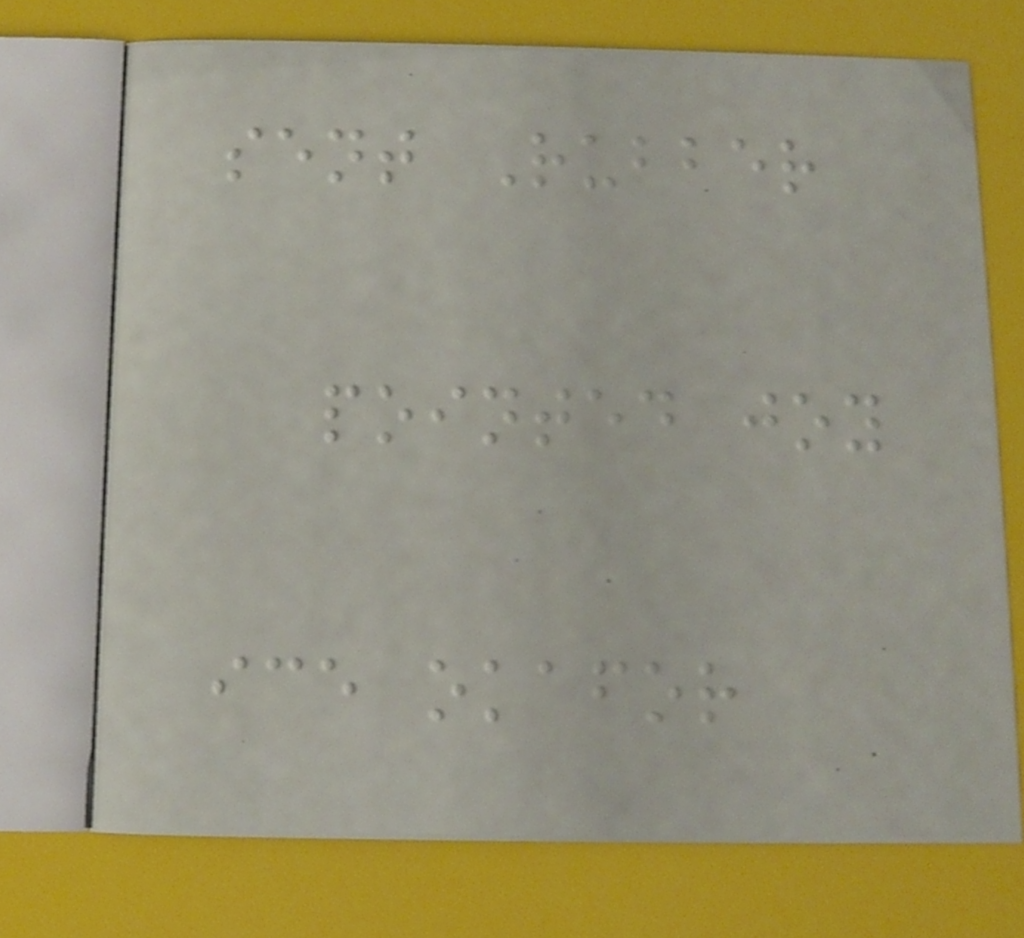sent Rubber
pointed joy
ice okafor
